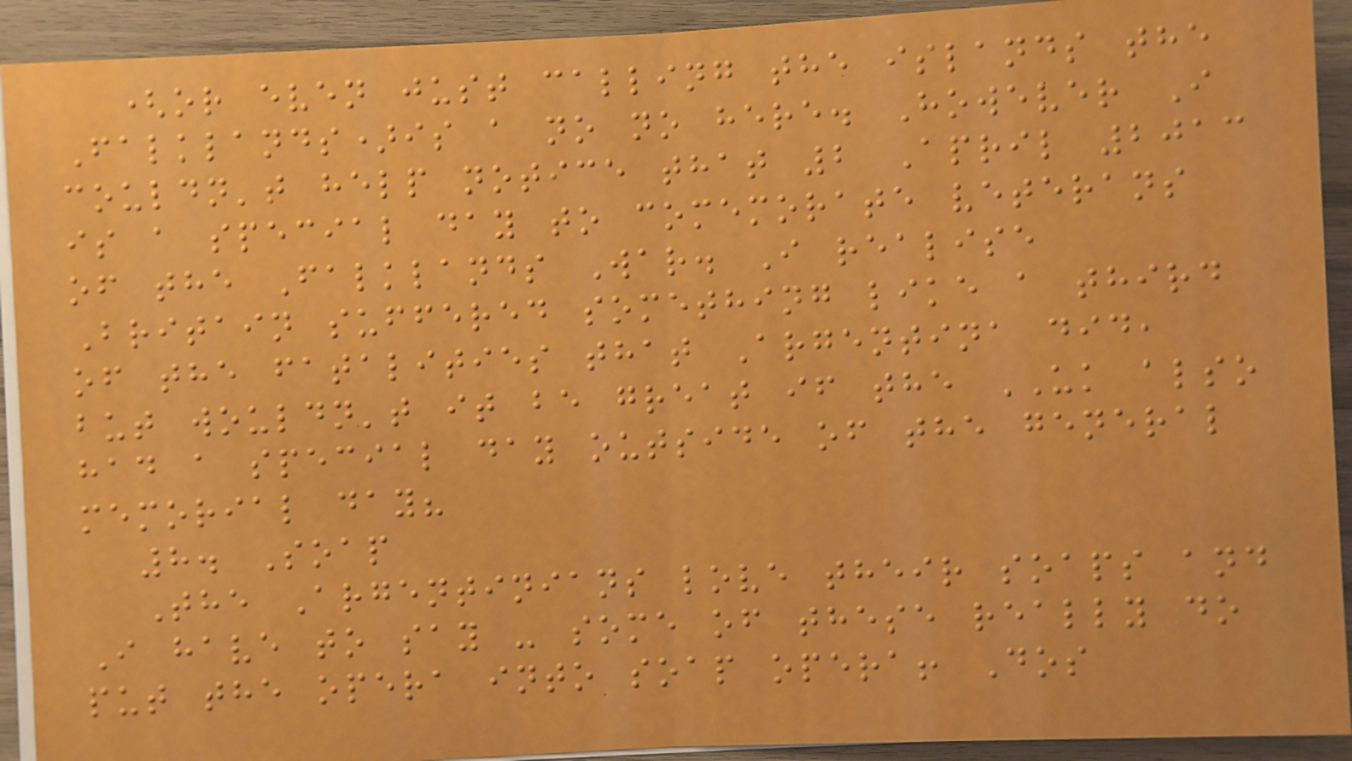(or even just calling the islands the
Falklands)is a no no here. However I
couldn't help notice that 2 April 2013
is a special day to comemorate veterans
of the Falklands War. I realise
Britain suffered something like a third
of the fatalities that Argentina did,
but wouldn't it be great if the UK also
had a special day outside of the general
memorial day?
8. Soap
The Argentinians love their soaps and
I have to say - some of these really do
put the opera into soap opera! Dos
